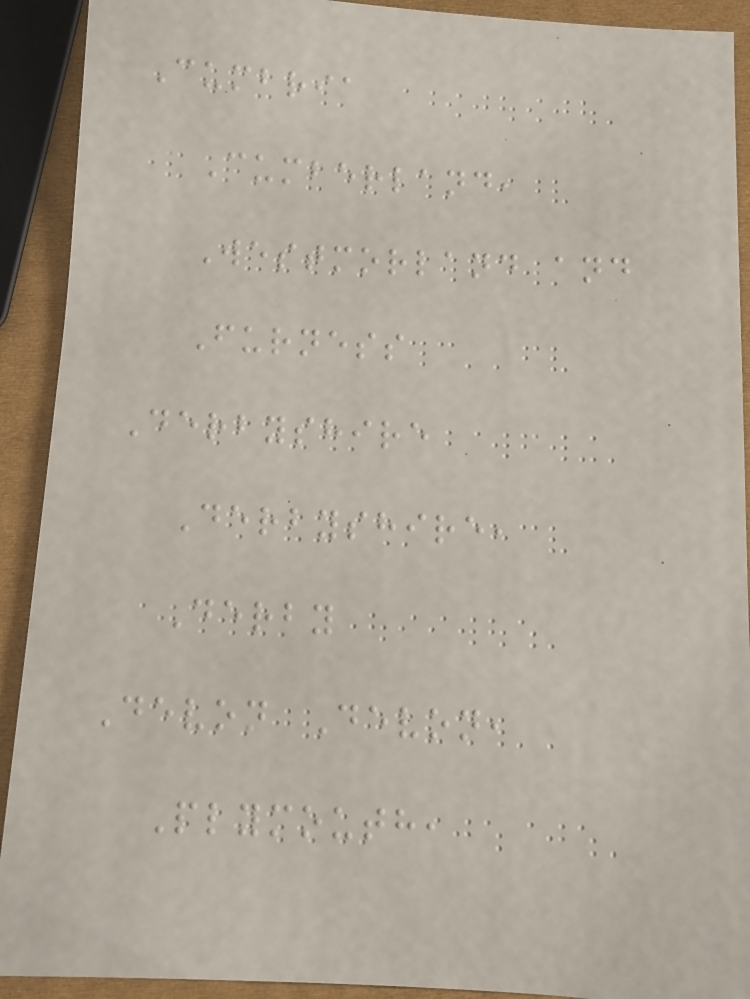Cumbria
Cumberland,
Westmorland and
Furness
Derbyshire
Derbyshire,
Derby
Devon Devon,
Plymouth,
